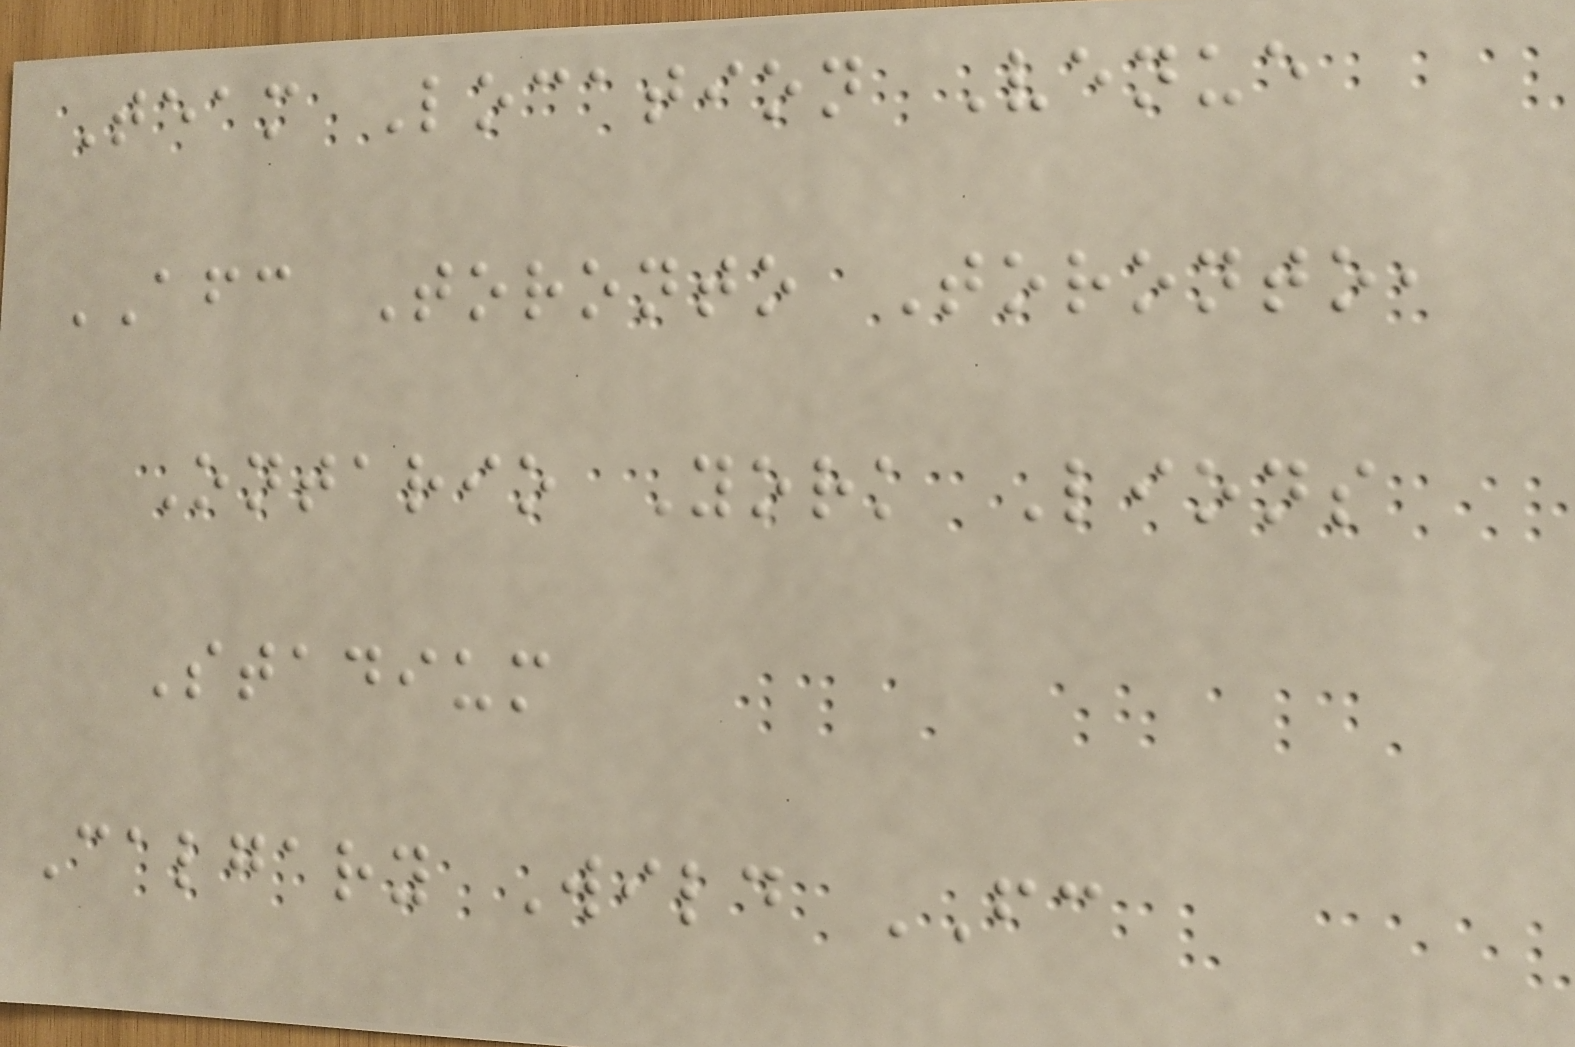Team Location Venue
AFC Toronto Toronto,
Ontario York Lions
Stadium
Calgary Wild FC
